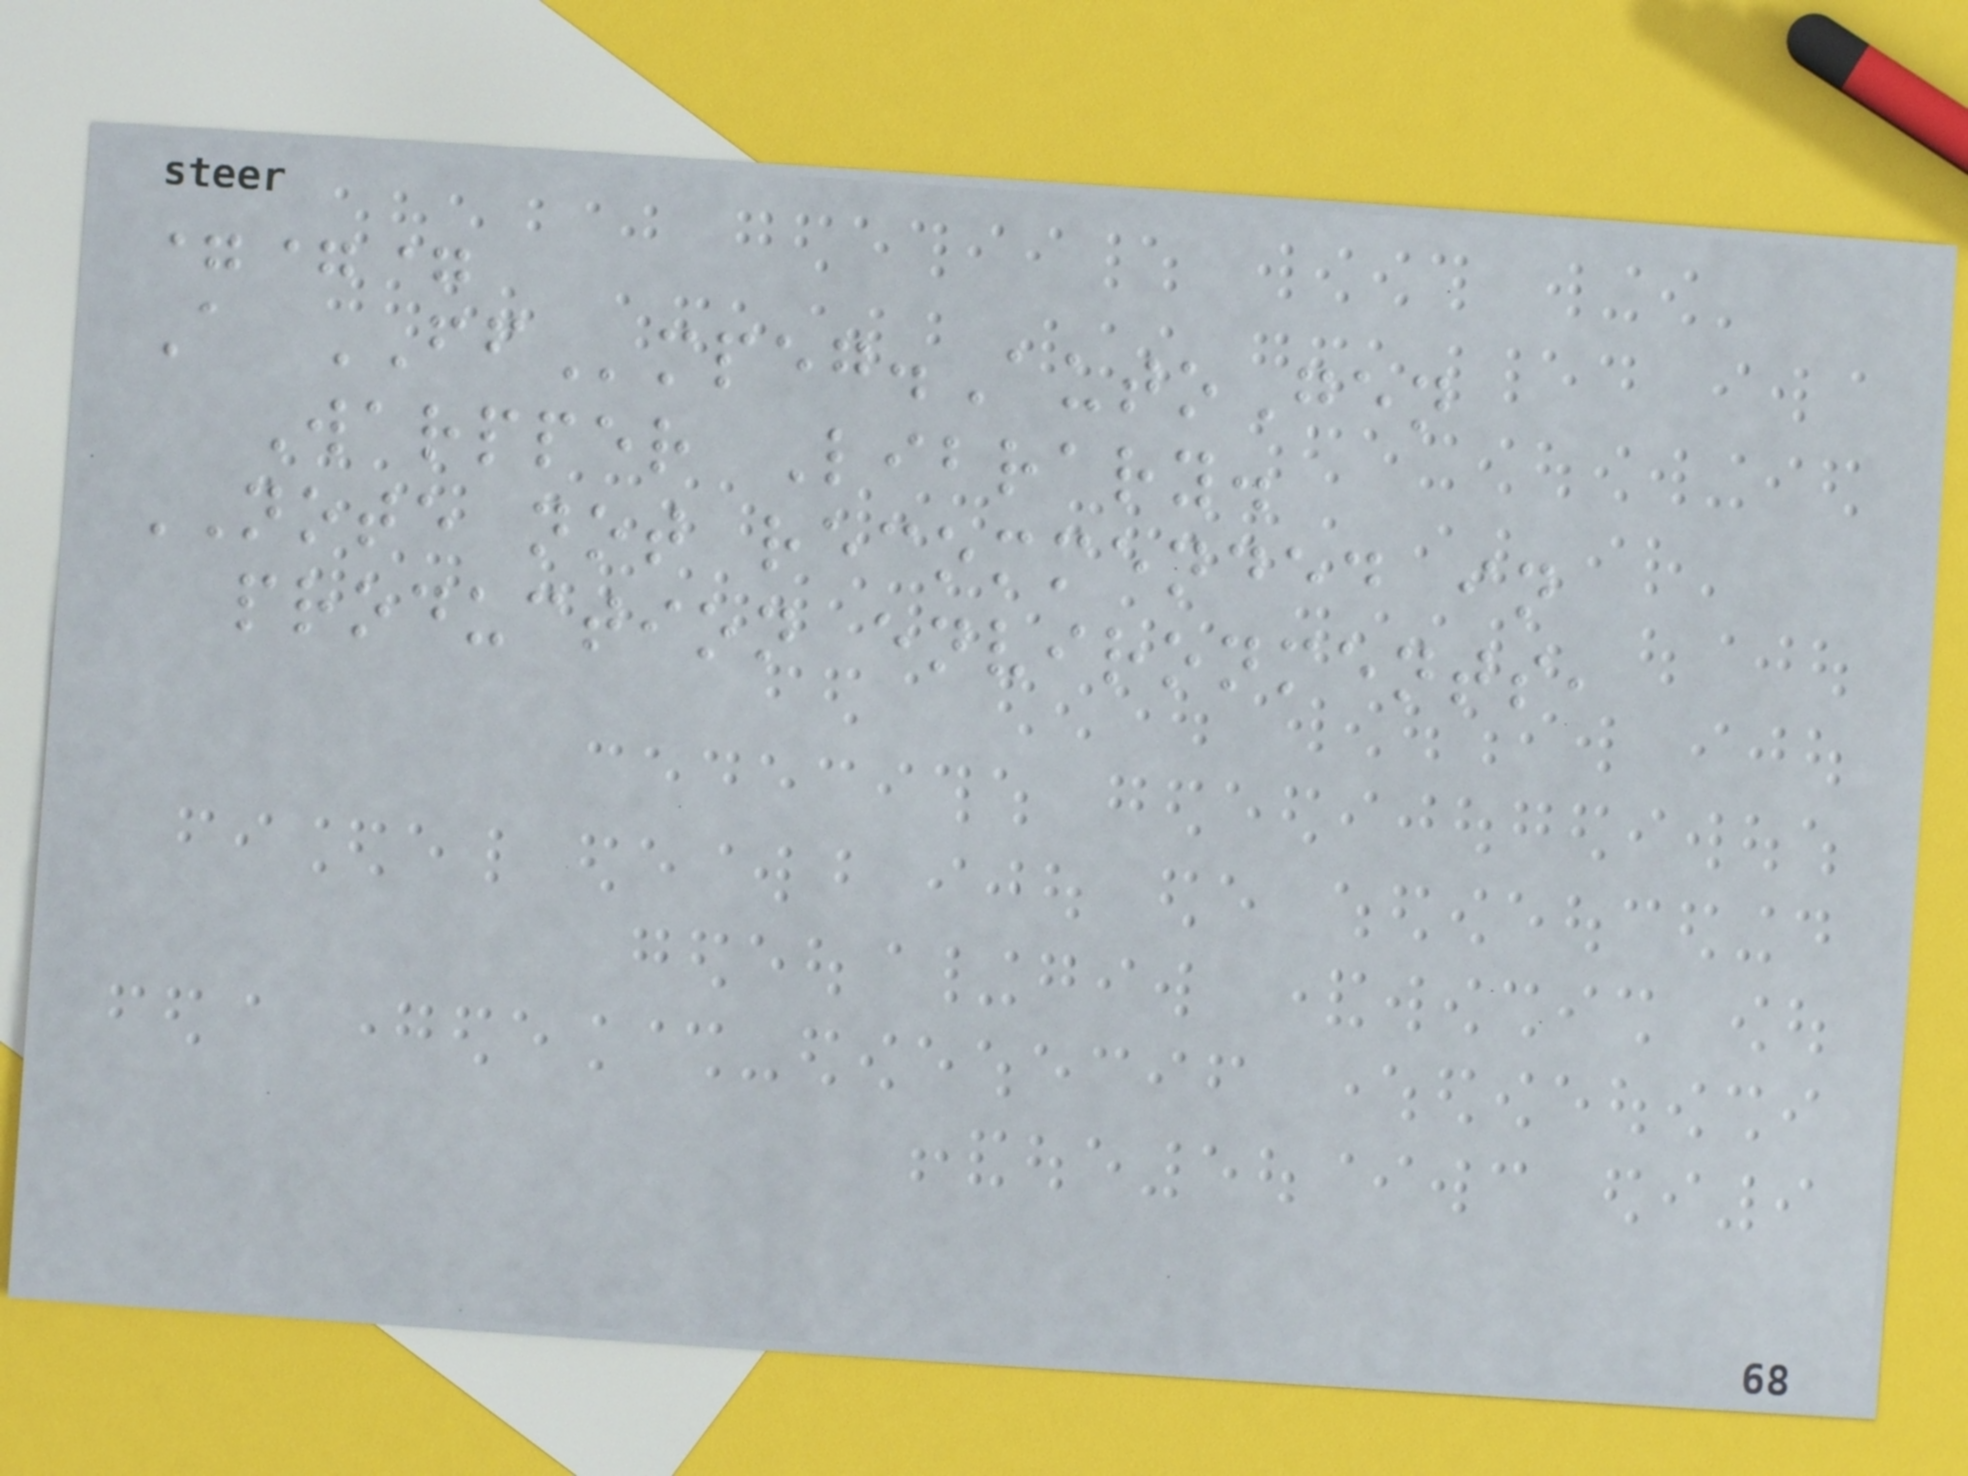===
A FFmpeg.AutoGen
Warpper Library.
NOTE not recommended in
production environments,
